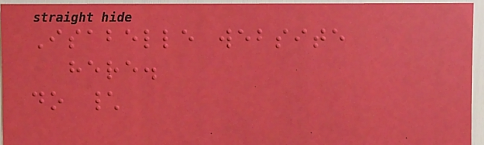Isabelle website
here.
do \
